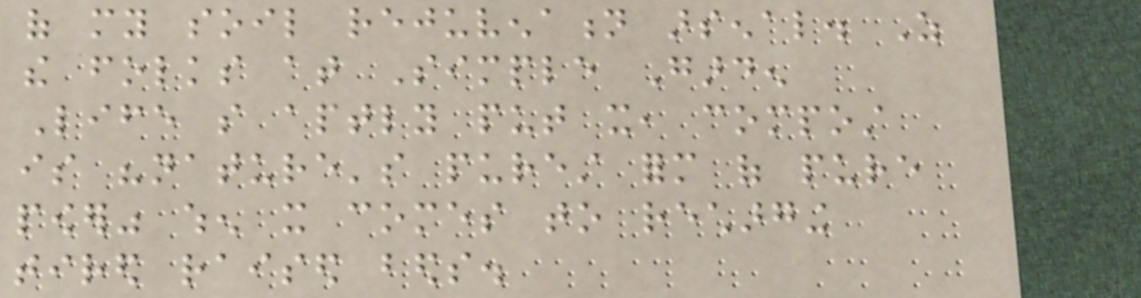of my soil rejuvenation arsenal. As
the folks at Simple Garden
Life so aptly put it, compost
is "nature's purest form of pure
power" when it comes to recharging
tired raised beds.
